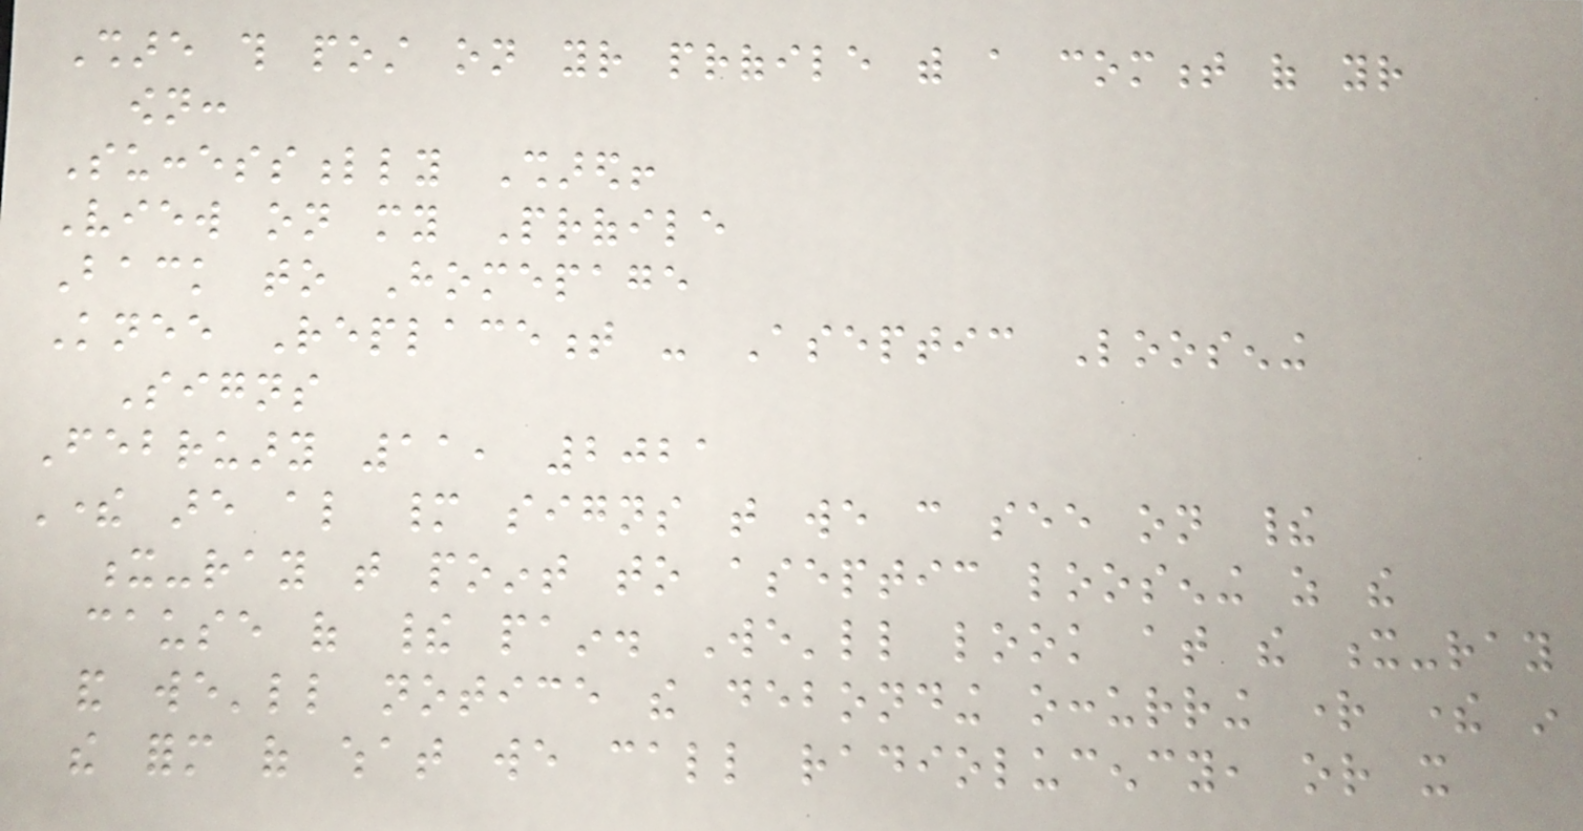Share this post on your profile with a comment of your
own:
Successfully Shared!
View on my Profile
Back to Homepage
Knee Replacement - Aseptic Loosening
Signs
February 11, 2021
There are also many signs that we can see on their
x-ray that point to aseptic loosening as the
cause of their pain. We'll look at the x-ray
and we'll notice the debonding occurring right there in
the form of what we call radiolucency, or it
